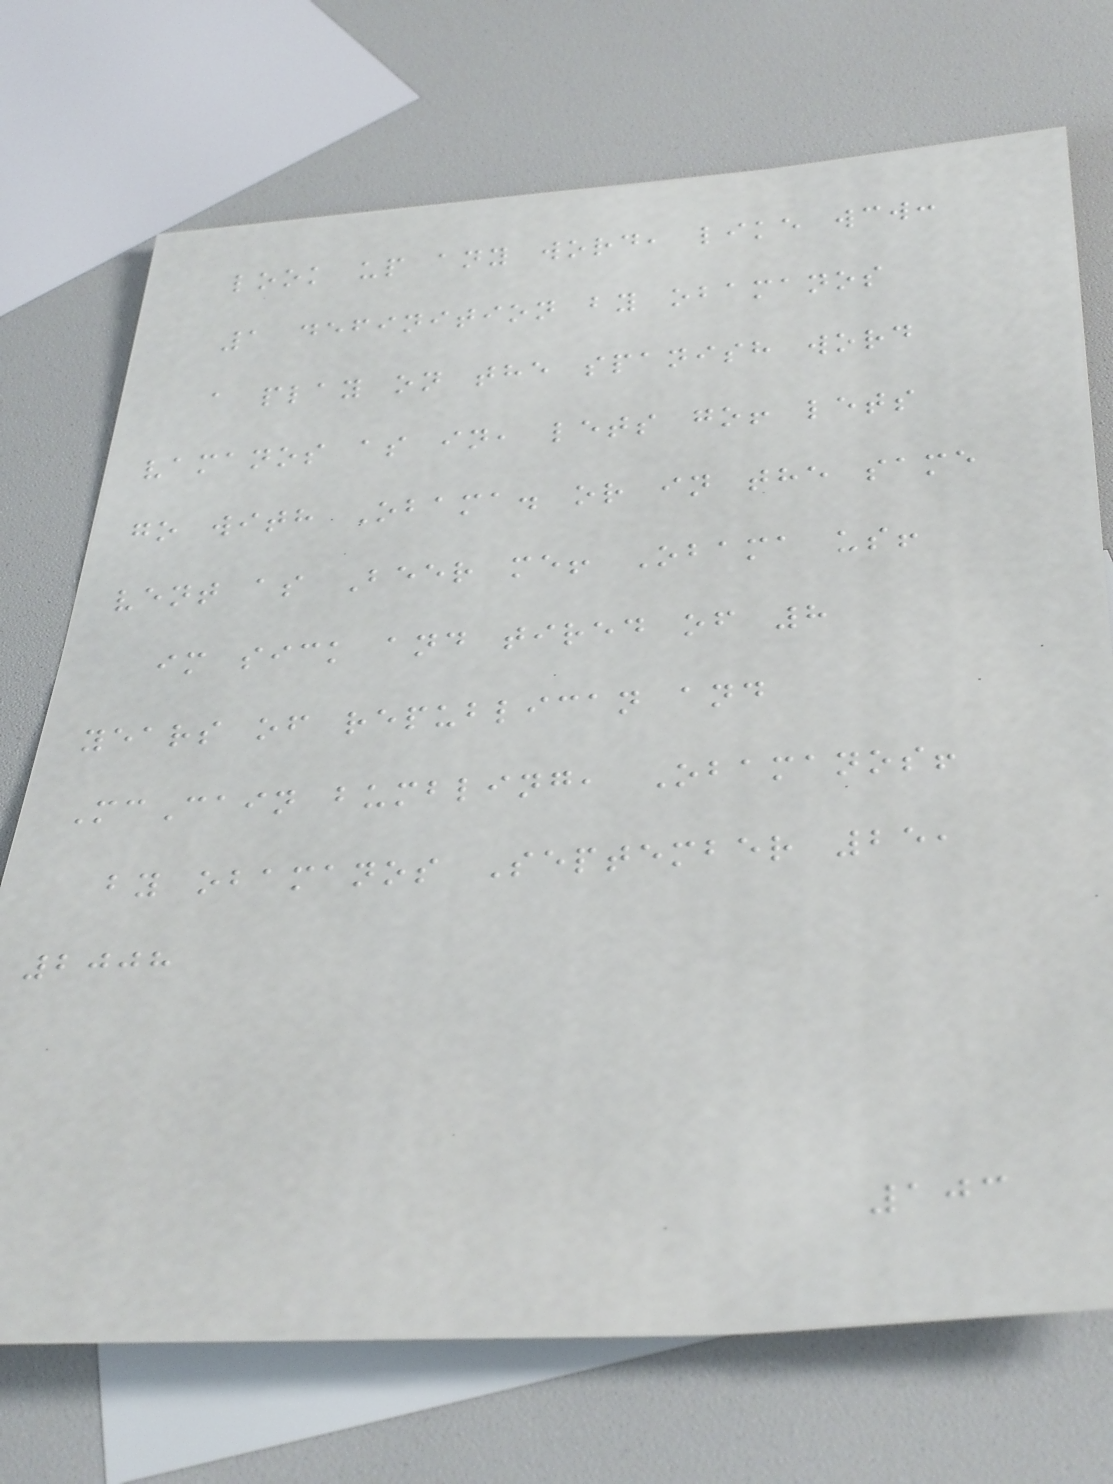look up any word, like wcw:
1 definition by obamanos
a play on the spanish word
vamanos as in, lets go! lets
go with Obama. or in the same
vent as Beer me! Obama us!
im sick and tired of 8
years of republican and
McCain bumbling, Obamanos!
by obamanos September 25,
2008
103
